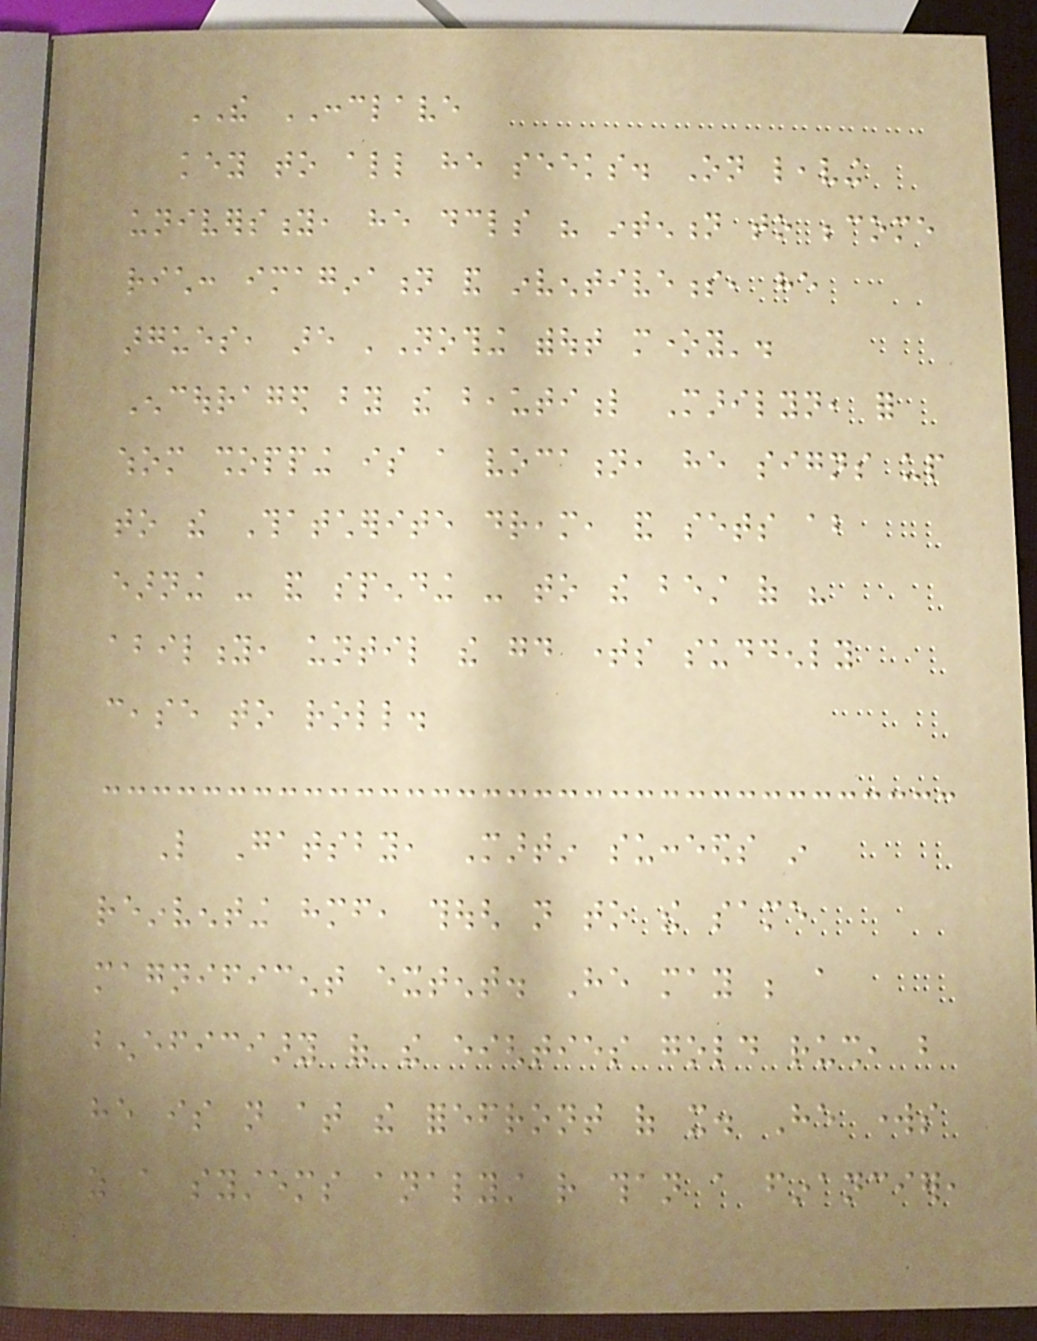THE CONCLAVE
key to all he seeks. On leaving
university, he declares his intention to become
rich: imagination and inventiveness, he
argues, are 'Nothing without money'.
Encouraged by the beautiful Marilyn, for
whom shopping is a vocation, he signs up
to the Thatcherite dream, and sets about
earning - and spending - to the best of his
ability, until the good times suddenly
cease to roll.
Like Gatsby, Martin succeeds in
reinventing himself, though not to the same
magnificent extent. He may be a
beneficiary of the eighties gold rush, but
he is not at the forefront of it. He works
as a systems analyst rather than a financier,
